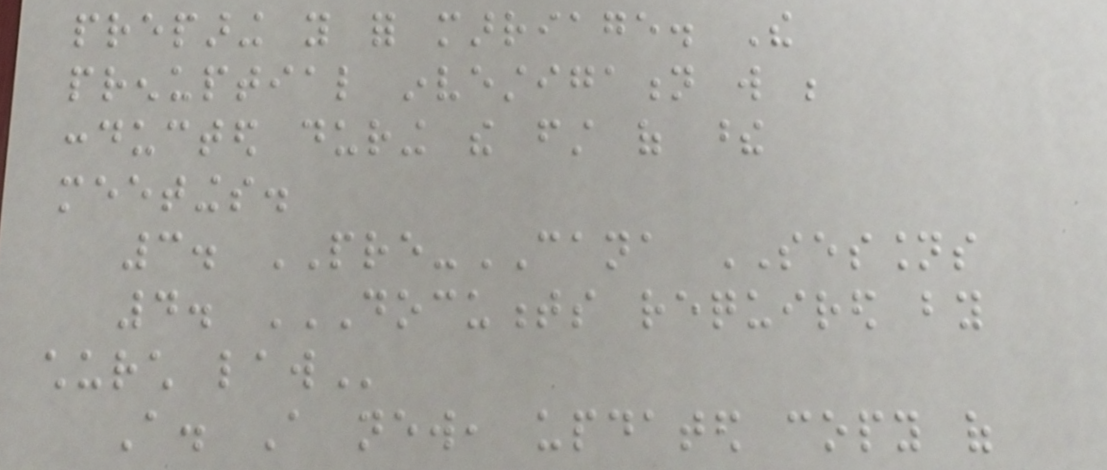preparing you for marriage. The
prenuptial investigation will be
conducted during the first of these
meetings.
3. PRE-CANA SESSIONS
4. DOCUMENTS REQUIRED BY
CHURCH LAW
A. A new, updated copy of
